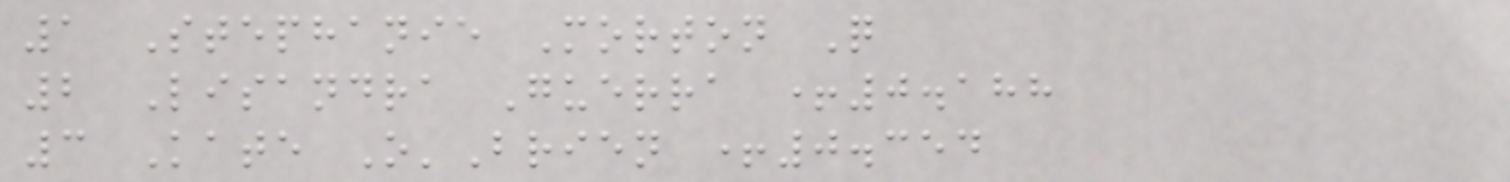1 Stephanie Morton Q
2 Lisandra Guerra +0.188
3 Kate O'Brien +0.354
